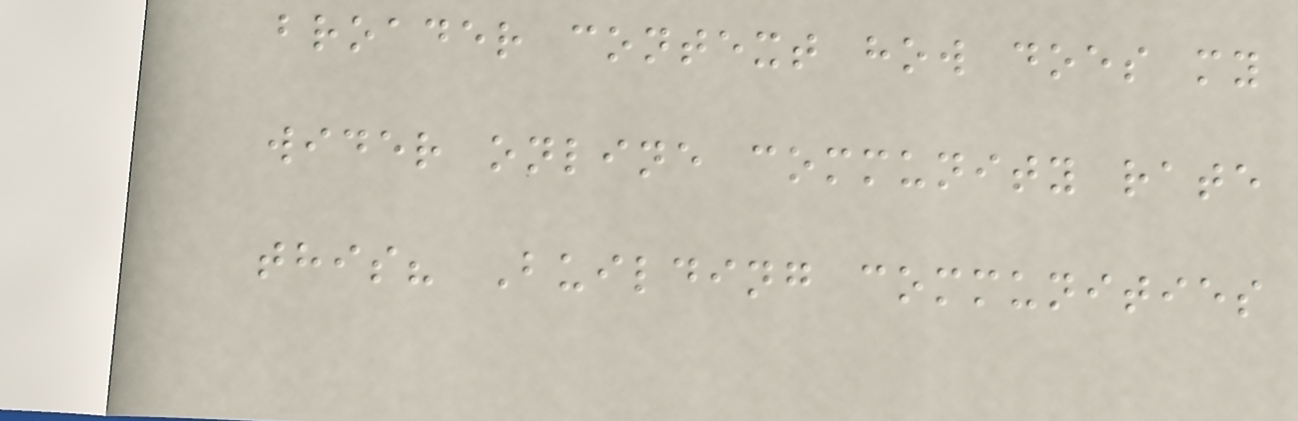broader context how does my
wider online community rate
this? Building communities
